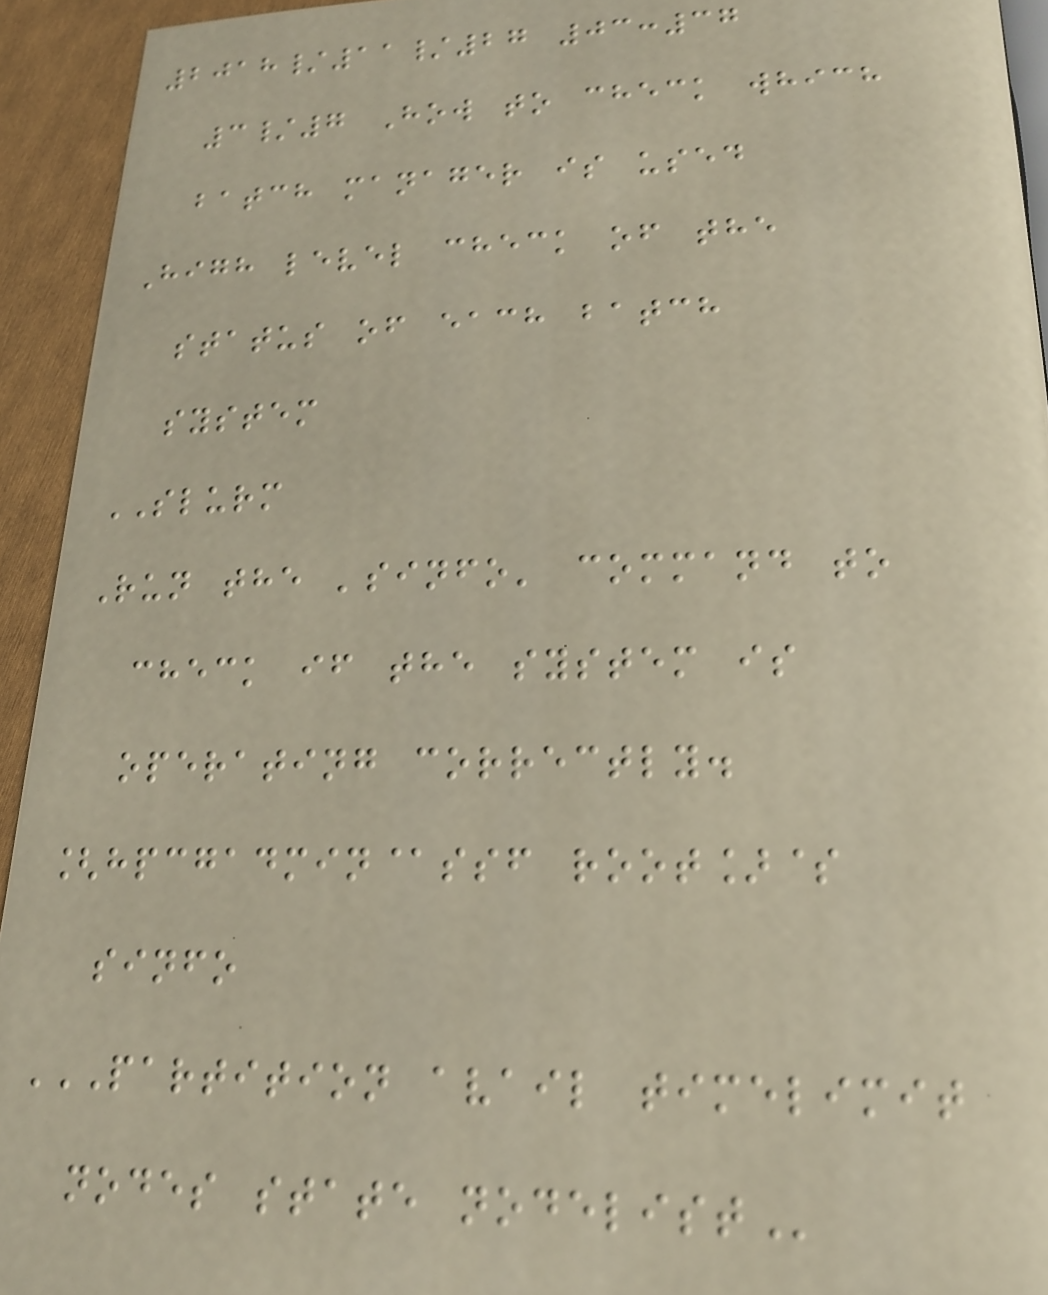2018/11/27 03:37
3/7 How to check which
batch manager is used
High level check of the
status of each batch
system
SLURM
Run the 'sinfo' command to
check if the system is
operating correctly.
[hpcgadmin@ssf root]$
sinfo
PARTITION AVAIL TIMELIMIT
NODES STATE NODELIST
